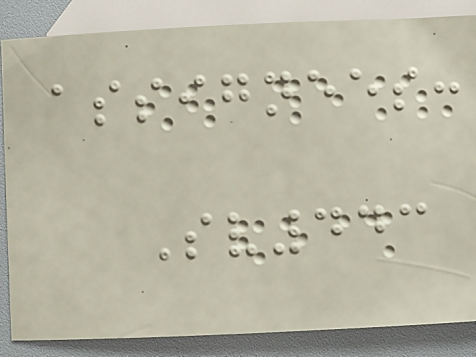assignees:
Sv443
